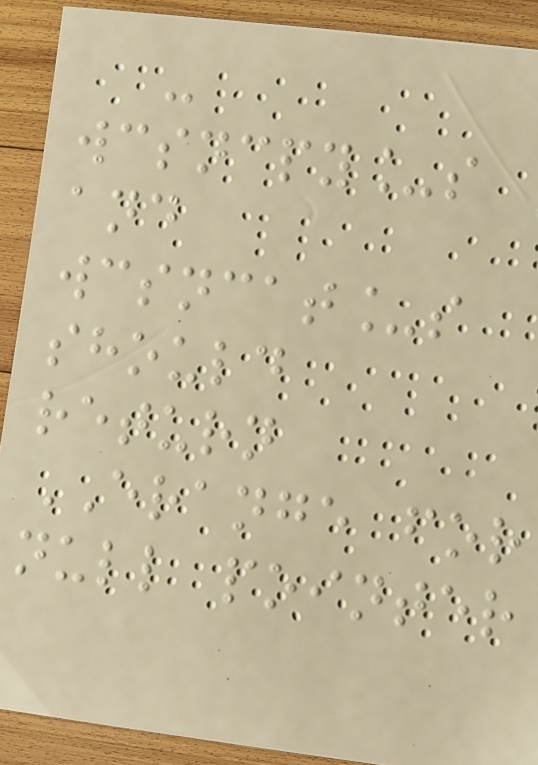-
wcsncpy_s
and
wcsncat_s
should
return
ERANGE for
null pointer
